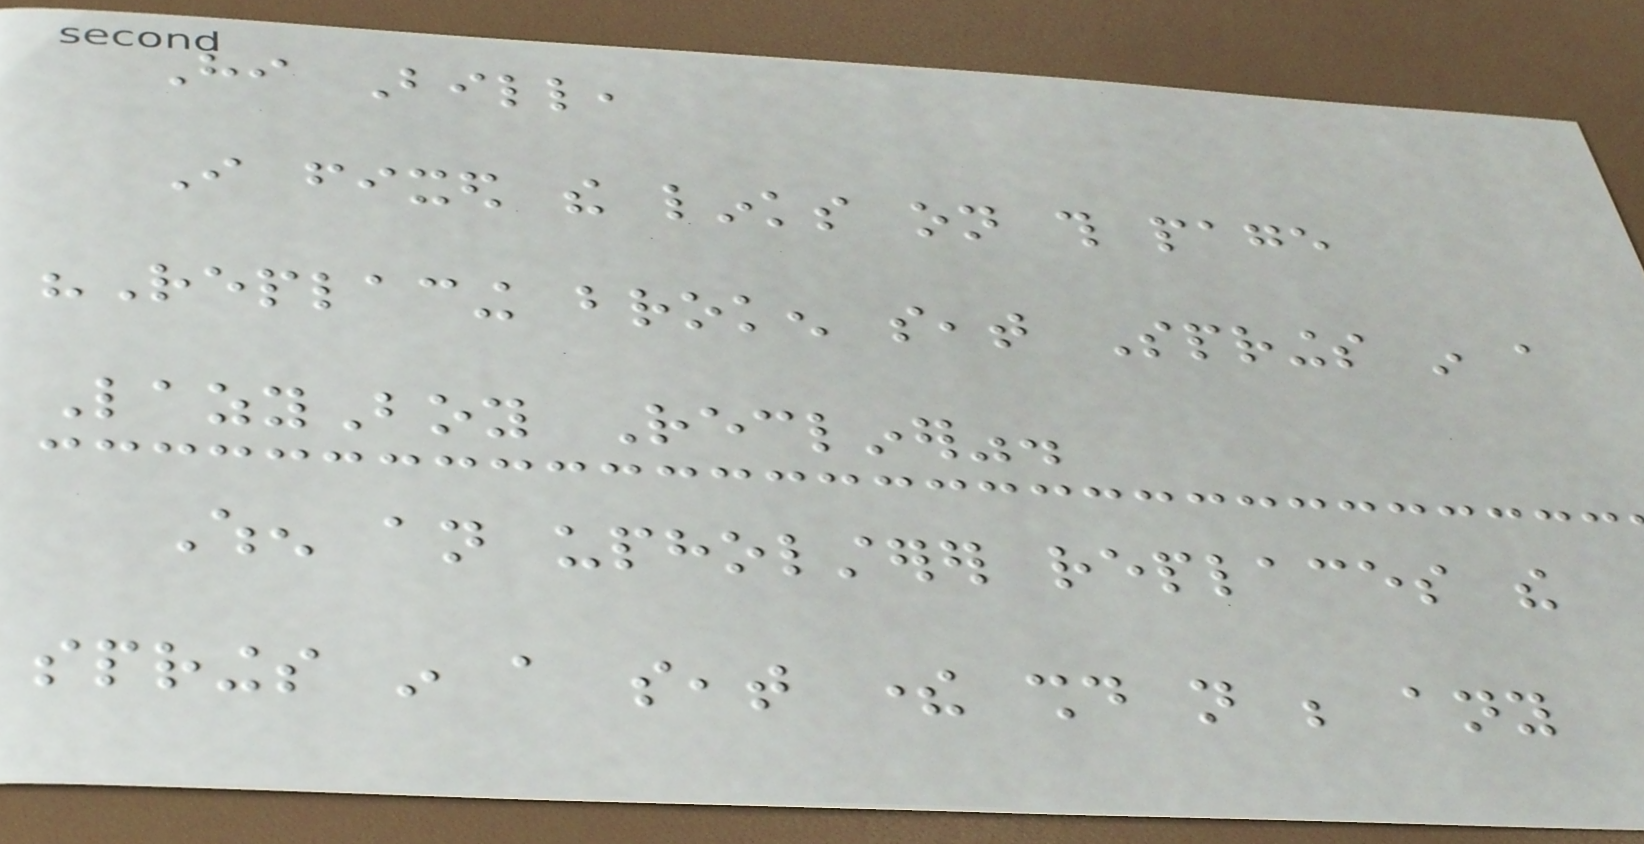Hi Bill,
I fixed the links on this page
"Replacing broken seat Springs in a
LazyBoy Recliner".
When an upholsterer replaces the
springs in a seat there should not be any
